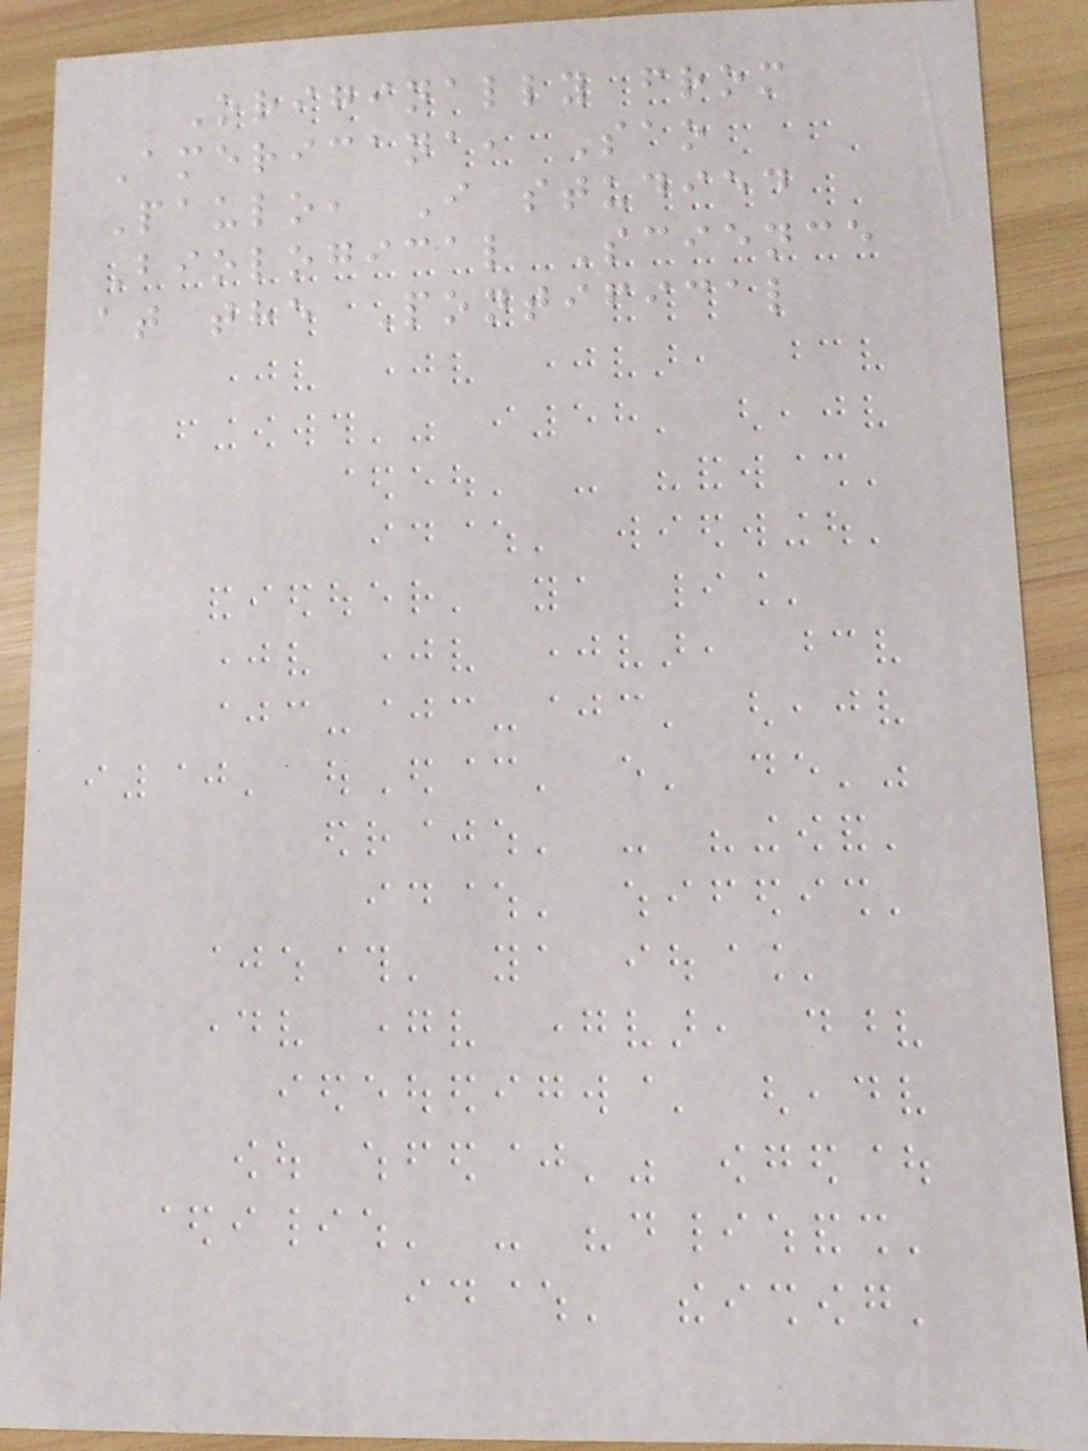Originally from
Americana, Sao
Paulo, I studied
Biological Science
at the Pontifical
